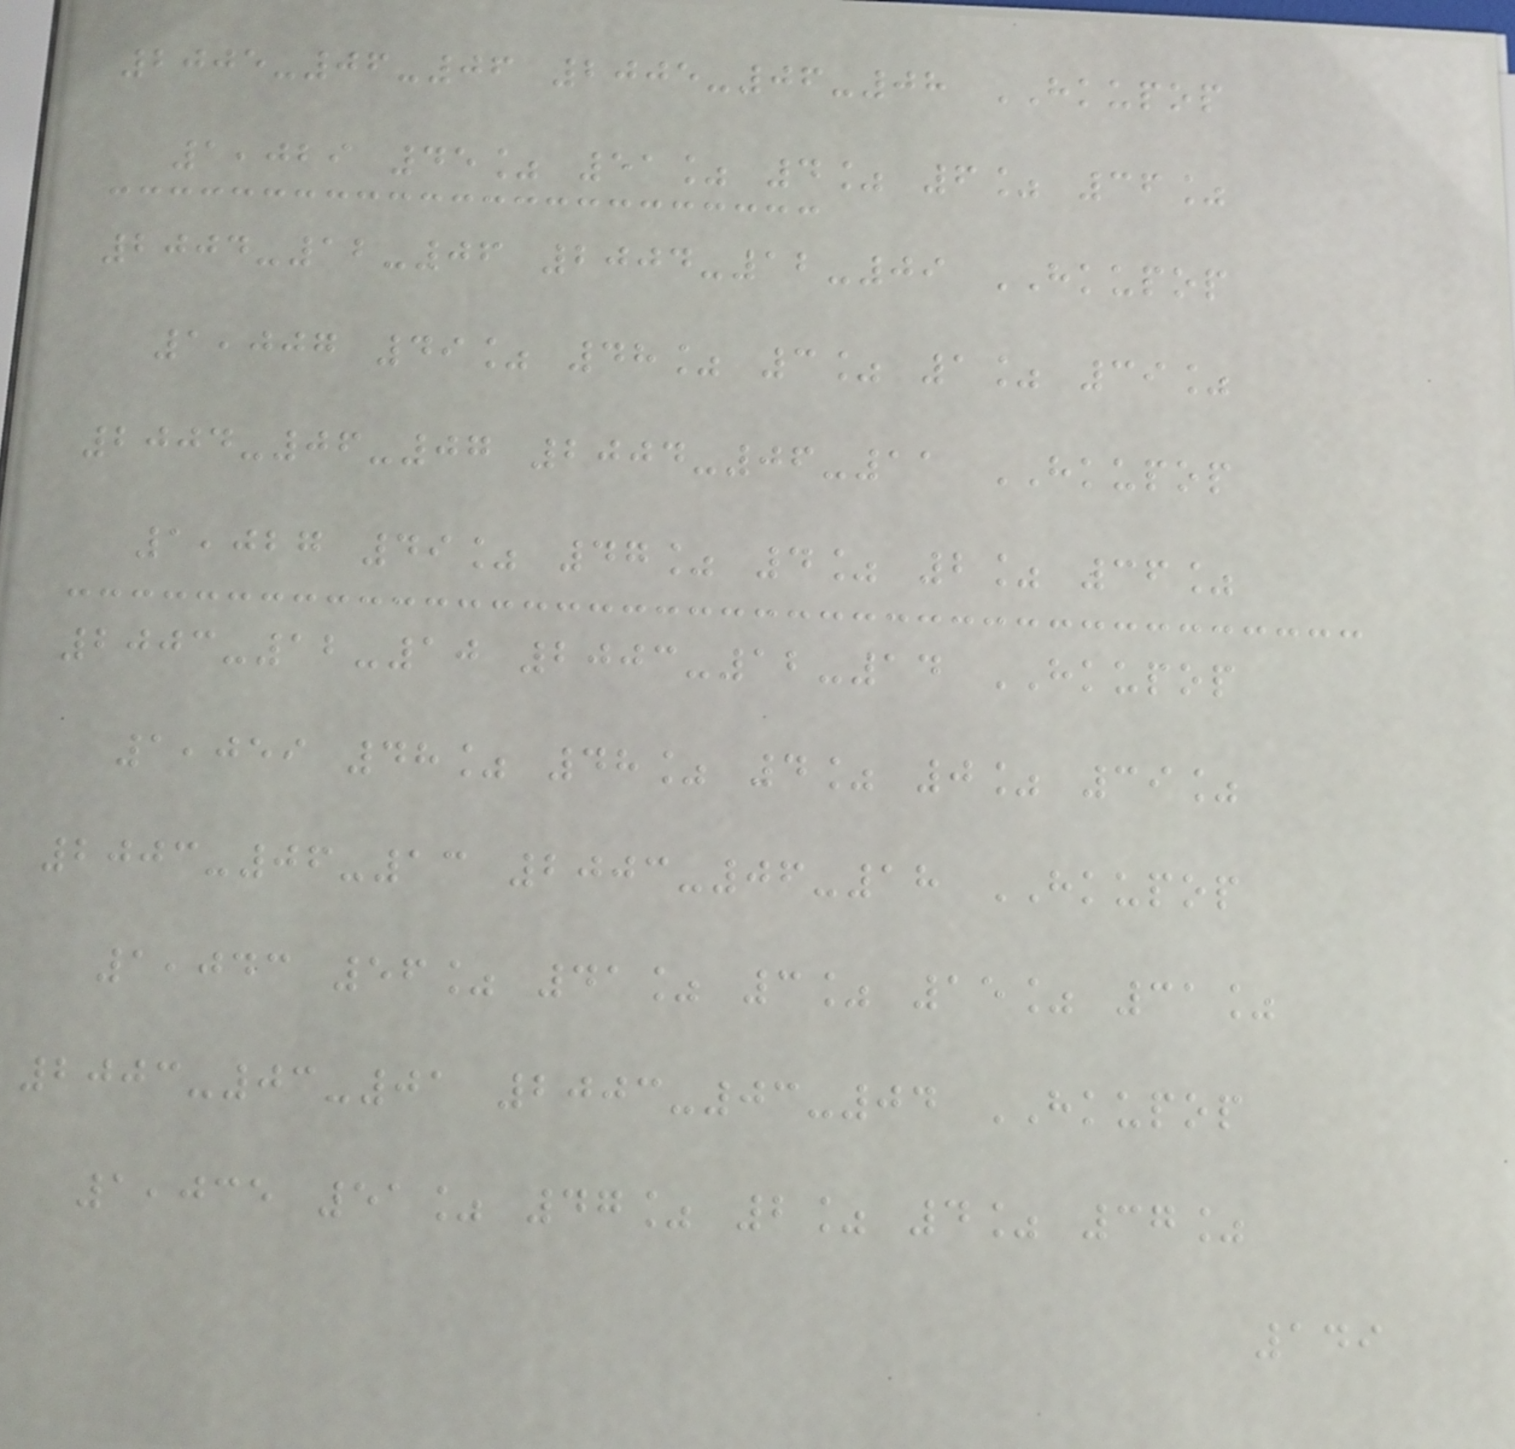2005-06-06 2005-06-08 HKUPOP
1,029 45% 51% 4% 6% 36%
2004-12-06 2004-12-09 HKUPOP
1,007 49% 48% 3% 1% 39%
2004-06-07 2004-06-11 HKUPOP
1,027 49% 47% 4% 2% 36%
2003-12-10 2003-12-14 HKUPOP
1,059 48% 48% 4% 0% 39%
2003-06-13 2003-06-18 HKUPOP
1,043 56% 41% 3% 15% 31%
2003-03-01 2003-03-04 HKUPOP
1,035 51% 47% 2% 4% 37%
149
